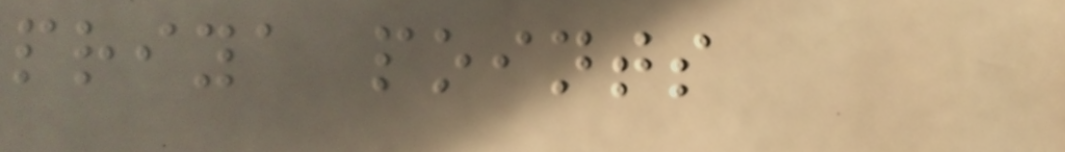priya points
